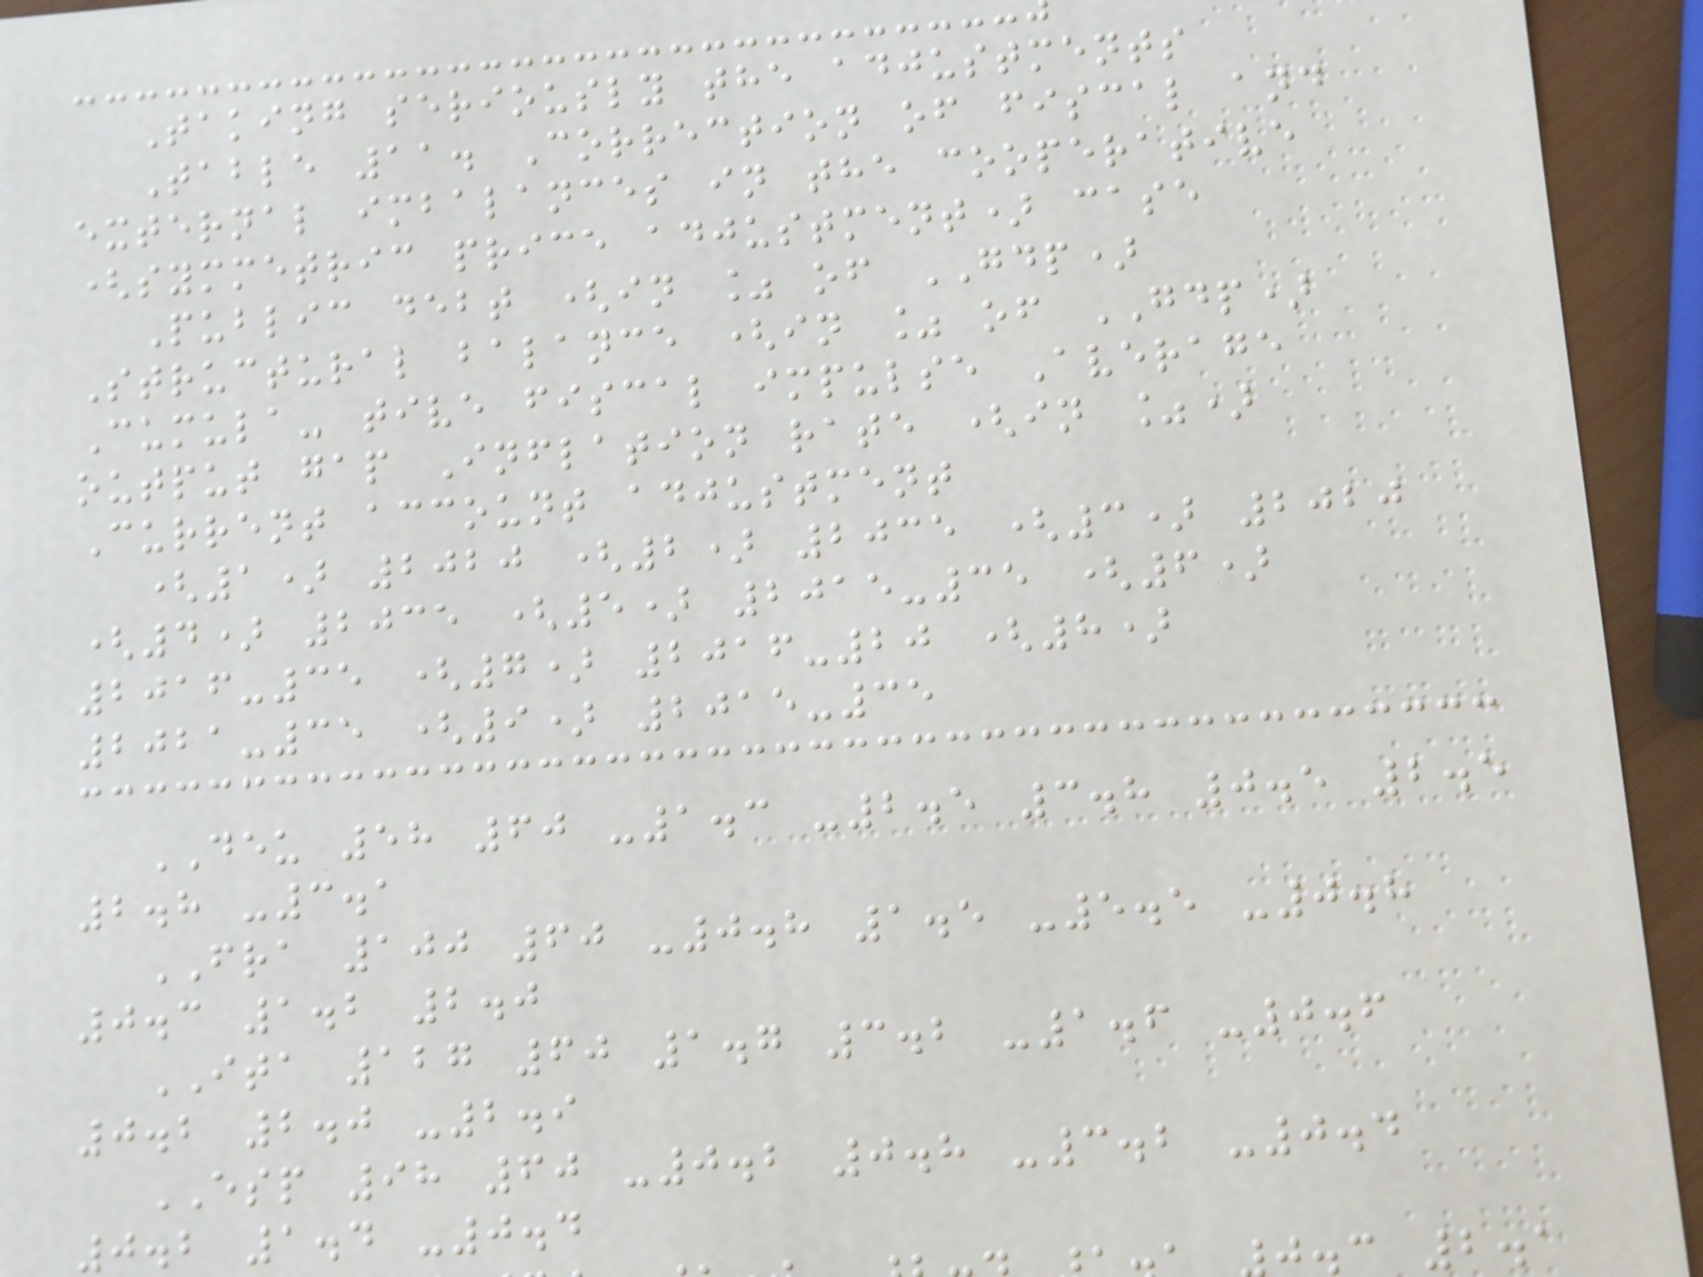Taking seriously the adjustments
Table 11. Correction of fiscal and
external imbalances in the cooperative
(symmetric price adjustment) case
Public debt (in % of GDP)
Structural balance (in % of GDP)
Cumula- tive fiscal impulse Average
output gap Inflation rate (in %)
Current account adjustment
(1) 2020 (2) 2035 (3) 2020
(4) 2035 (5) 2015-35 (6)
2016-35 (7) 2016-20 (8)
2021-35 (9) 2015-35
DEU 58 60 -1.3 -2.5 3.8 0.5 2.5
2.8 -3.1
FRA 100 60 -0.8 1.5 -5.5 -0.8
0.3 1.2 2.0
ITA 127 60 1.7 3.2 -1.6 -0.6
0.2 2.0 -2.9
ESP 98 60 -0.2 0.8 -3.2 -0.4
0.2 1.4 -0.4
